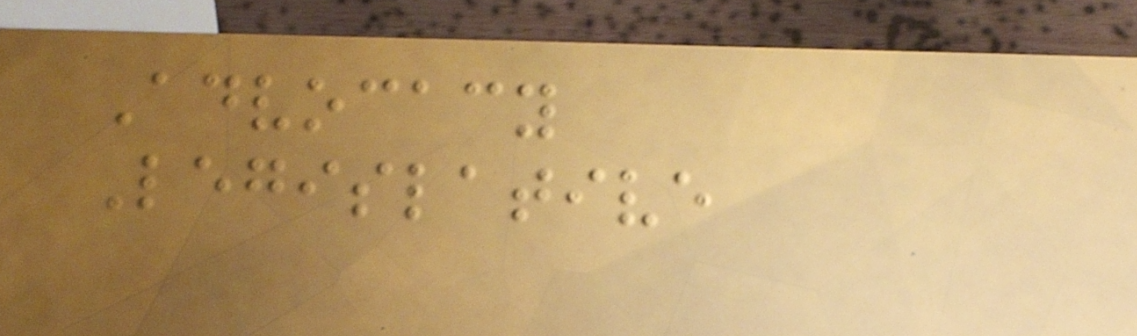Advocacy
Legislative
